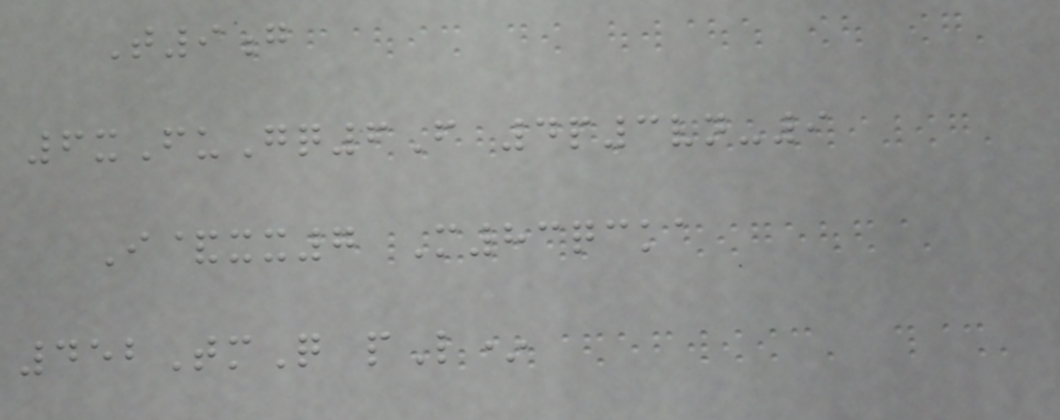T9g
6xFuGq6F 4p3vn-9
I&xx7 M83qcka
452TmQ pL*
